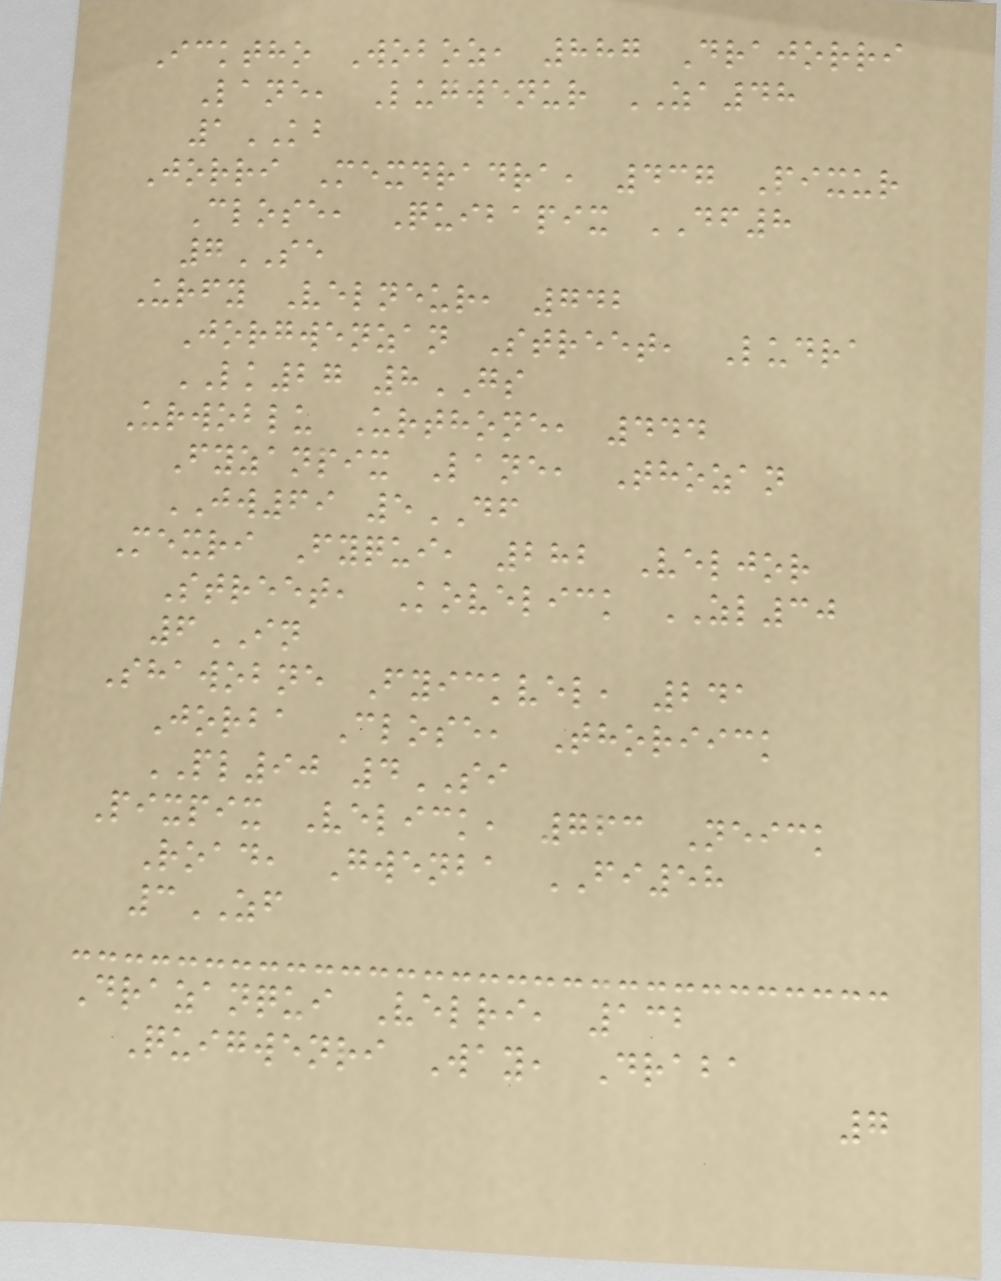Icktho Woboz, 887 Drajorri
Lane, Lugwenur ZA48
1KB
Jorri Mexdradra, 437 Pixur
Close, Quibapix DF8
7SE
Urfy Velneur, 742
Jorgwenzan Street, Ludra
LK27 8GS
Urwoblu Urthone, 444
Fyzanpix Lane, Thozan
JW69 5DF
Mexri Fyqui, 282 Veljor
Street, Kovelick ZL30
6IN
Shawobne Fyickvel, 241
Jorba Close, Thoriick
PL90 4SI
Pixpix Velick, 763 Neick
Road, Gwenba FI58
3ZF
Drazanqui Velri, 132
Quigwenri Way, Draba
7
